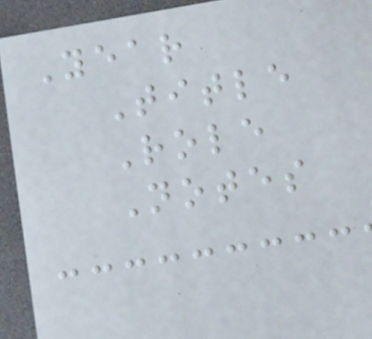Year
Title
Role
Notes
